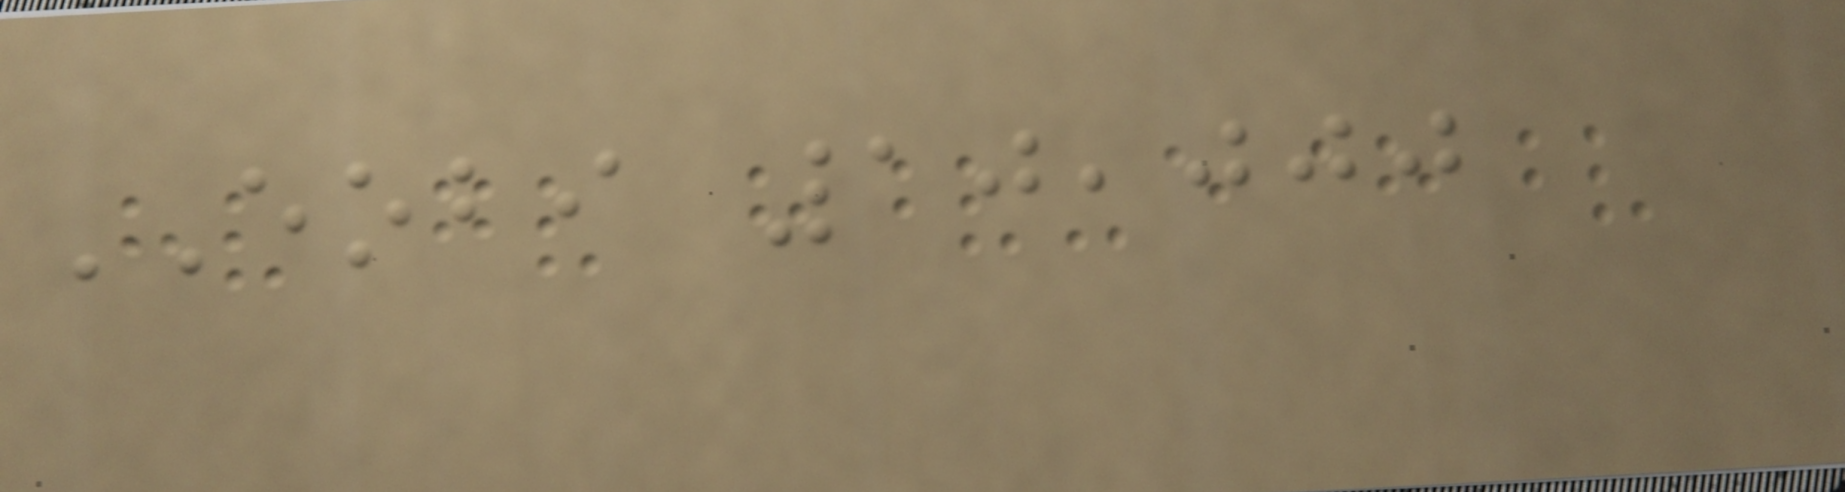EOBI 10,000
